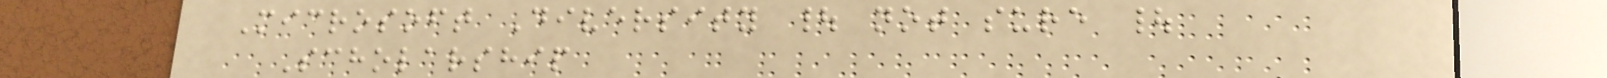Microsoft Diversity | not sure |
Scholarship
